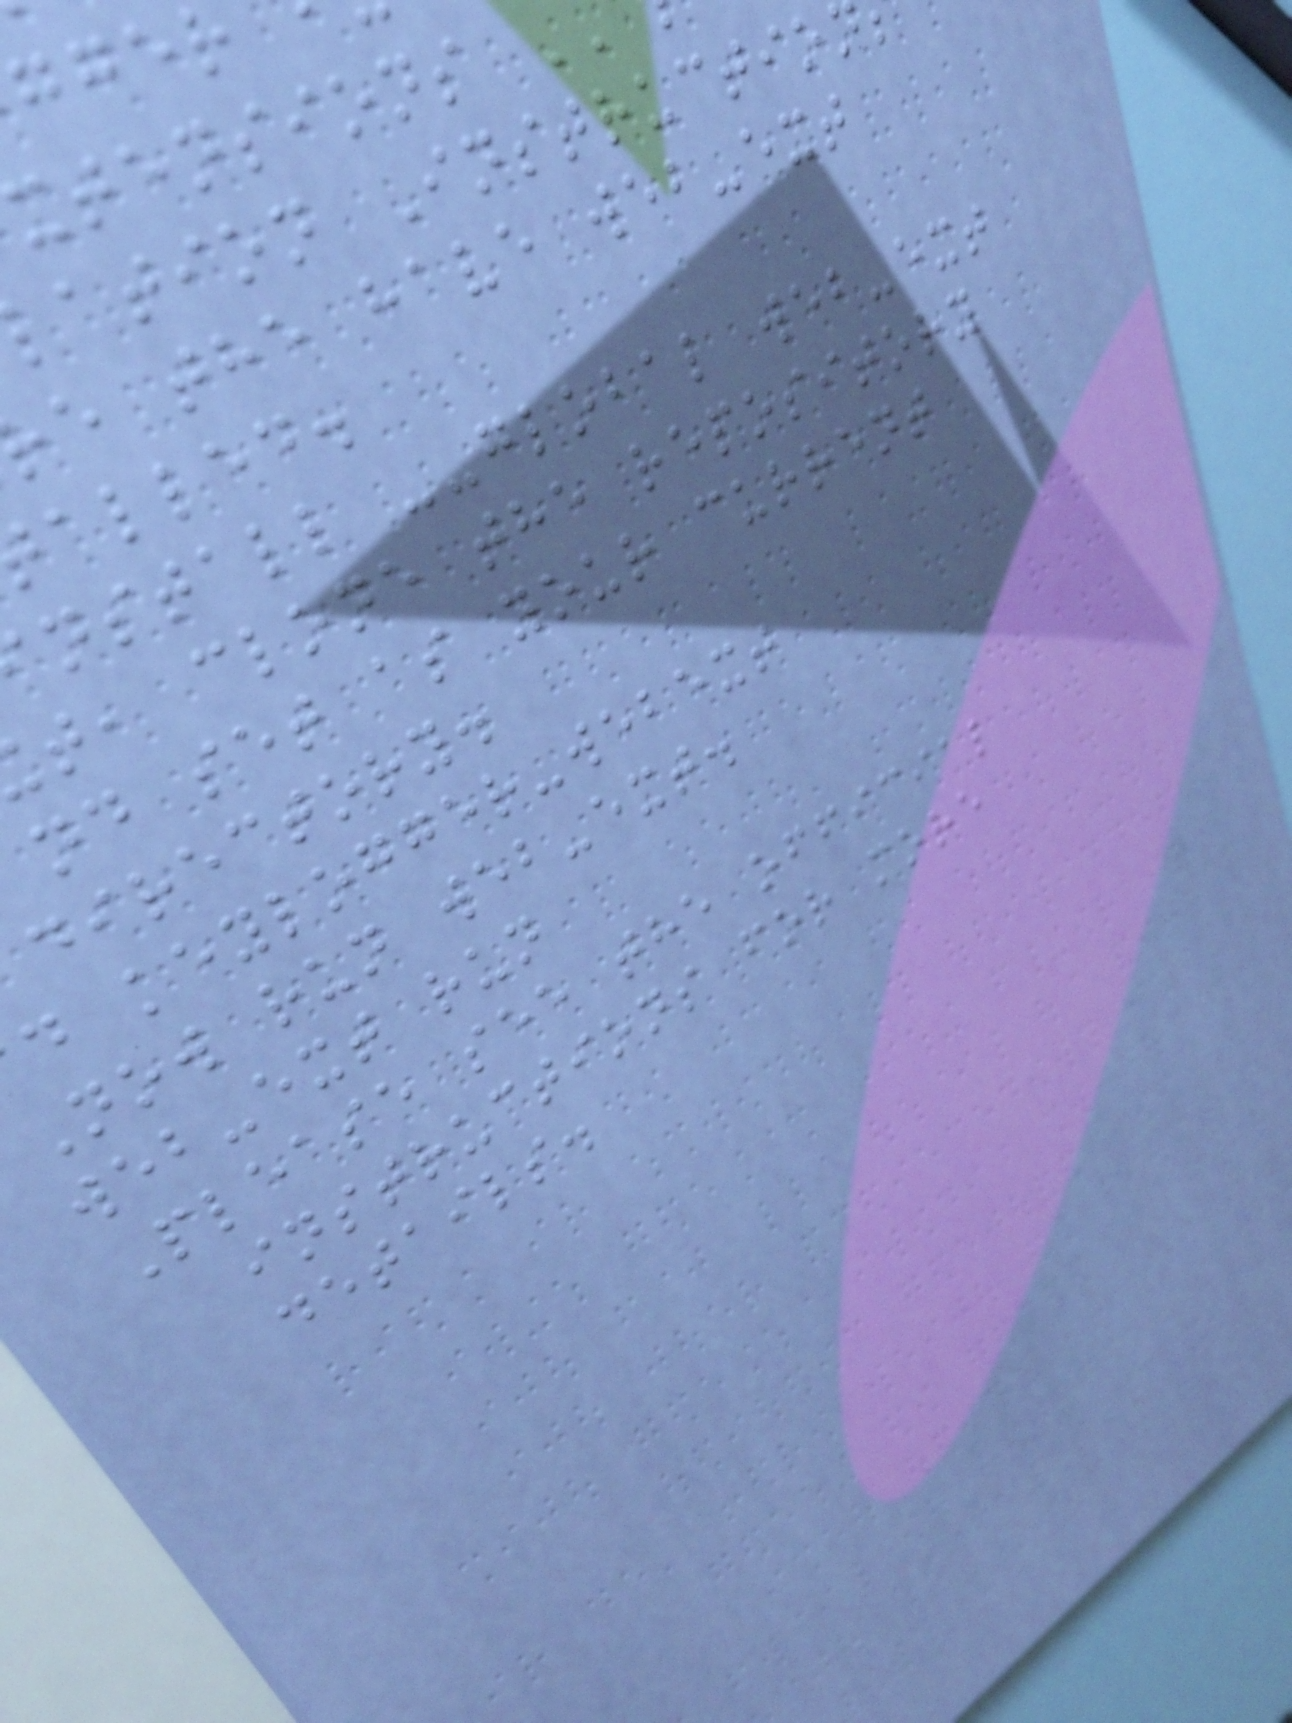xtensions
ation Instructio
e the have web-ext
alled.
nstall --global web-ext
t, clone the repository
nd set as your current
directory.
d keylogger-webext
Now run web-ext.
web-ext run
Please see the official
instructions for more
details.
